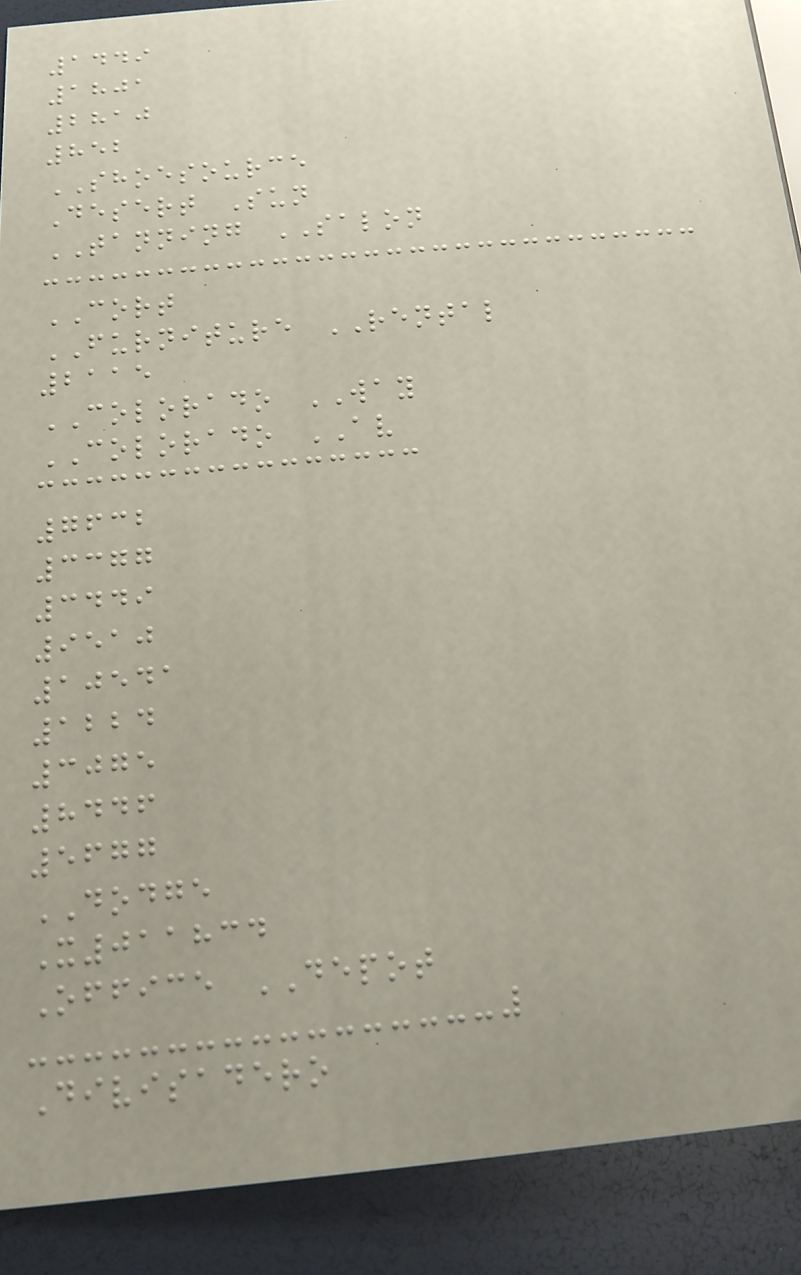1449
1801
2810
852
SHOESOURCE
Desert Sun
TANNING SALON
CORT
FURNITURE RENTAL
2115
COLORADO WAY
COLORADO AV
7632
3377
3449
9510
10541
1224
3075
8446
5677
DODGE
X011834
Office DEPOT
Divisadero
